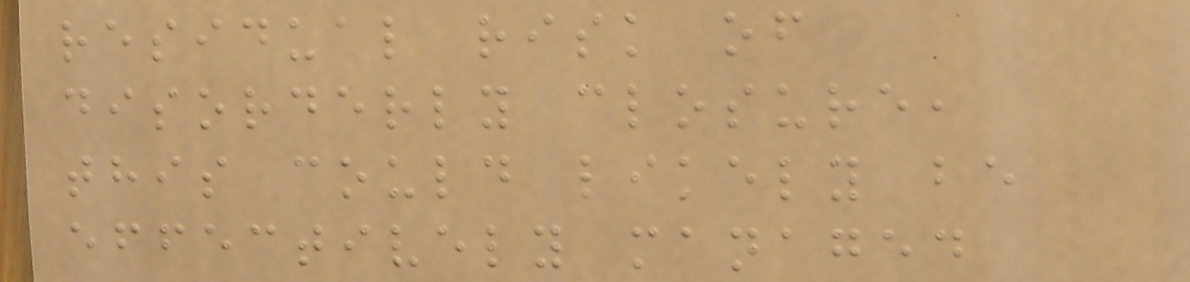residual risk of
disorderly closure,
this could likely be
effectively managed
